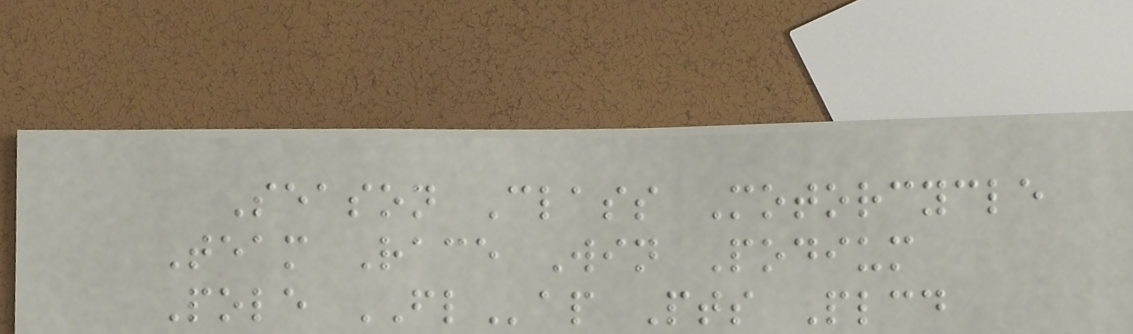Season Class Motorcycle
Team Race Win Podium
Pole FLap Pts Plcd
